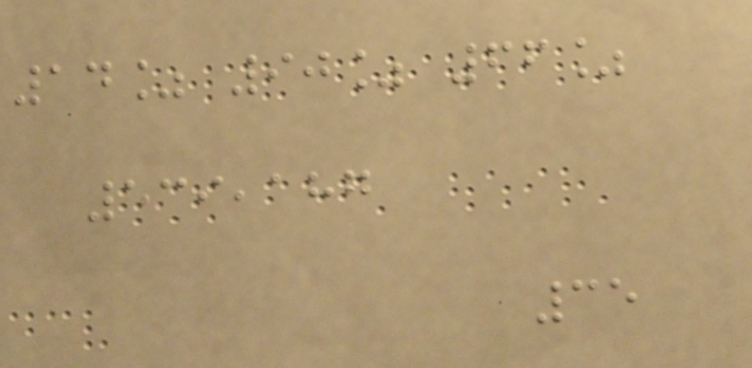14% 90% 66%
539,187
35
